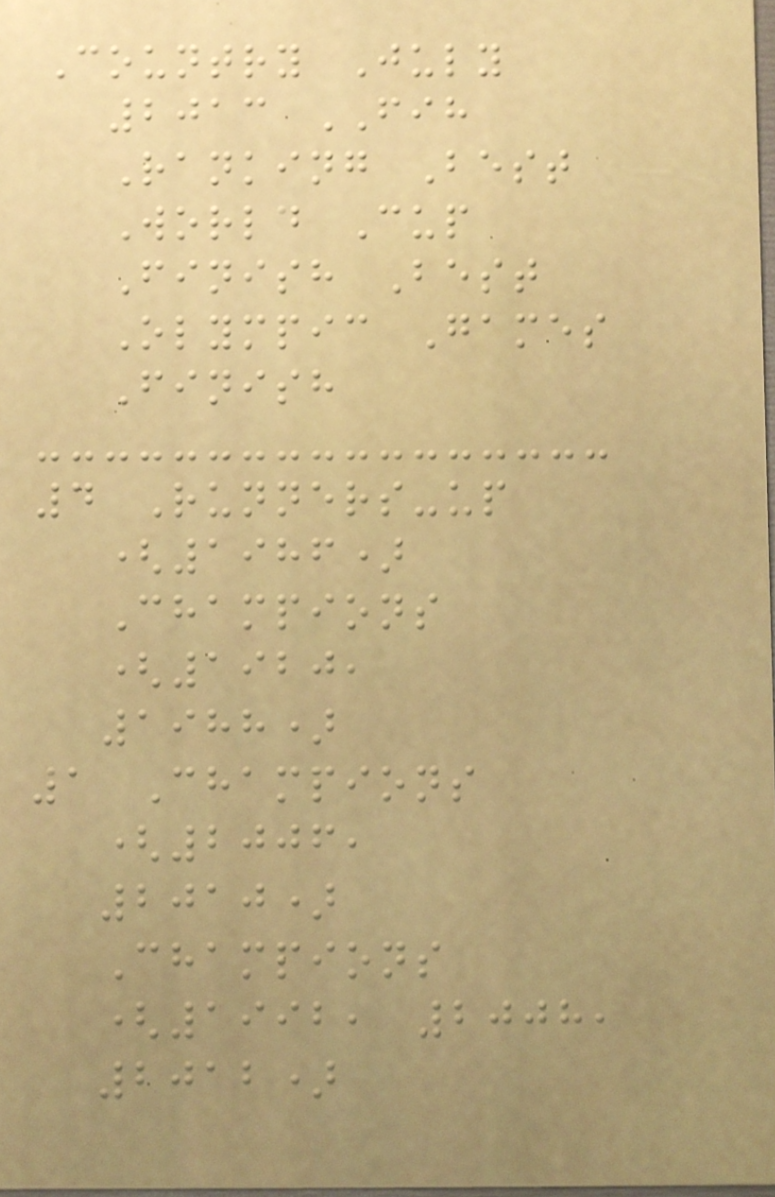Country July
2013 FIH
Ranking Best
World Cup
Finish Best
Olympic Games
Finish
4 Runners-up
(1986)
Champions
(1920,
1988)
1 Champions
(2006,
2010)
Champions
(1992, 2008,
2012)
